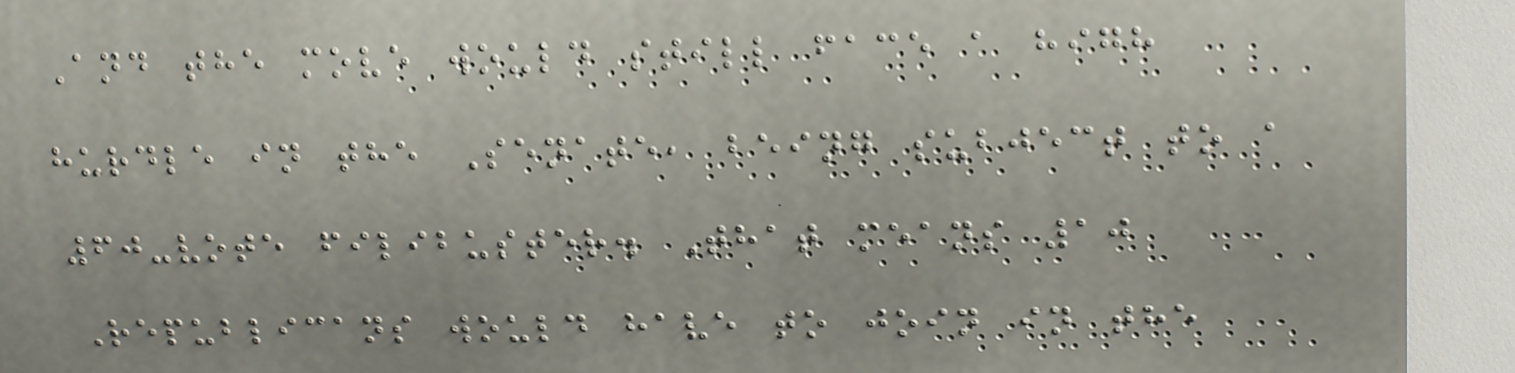And the move would still face a high
hurdle in the Senate, being subject to a
60-vote filibuster. That means 10
Republicans would have to join in the
